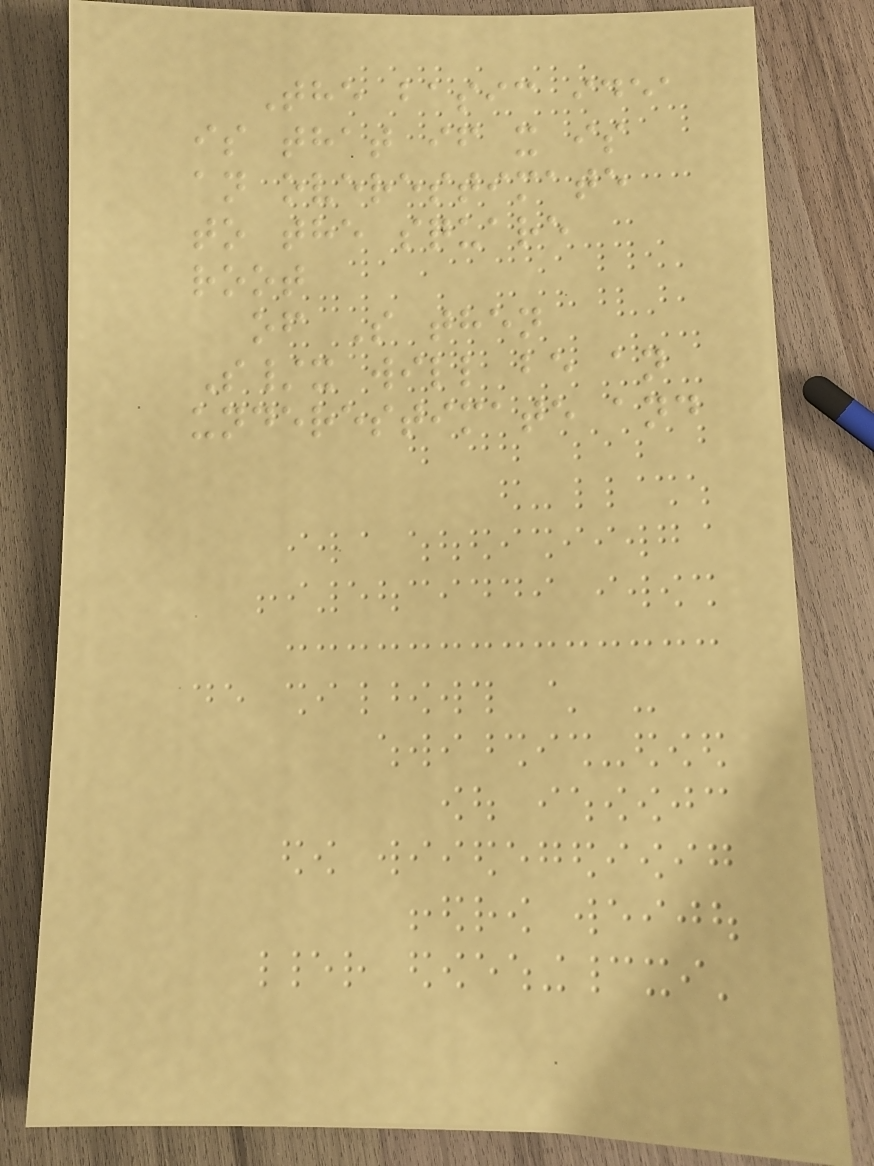The basic idea
is that if x is
an overestimate
to the square
root
of S then
S/x will be an
underestimate and
